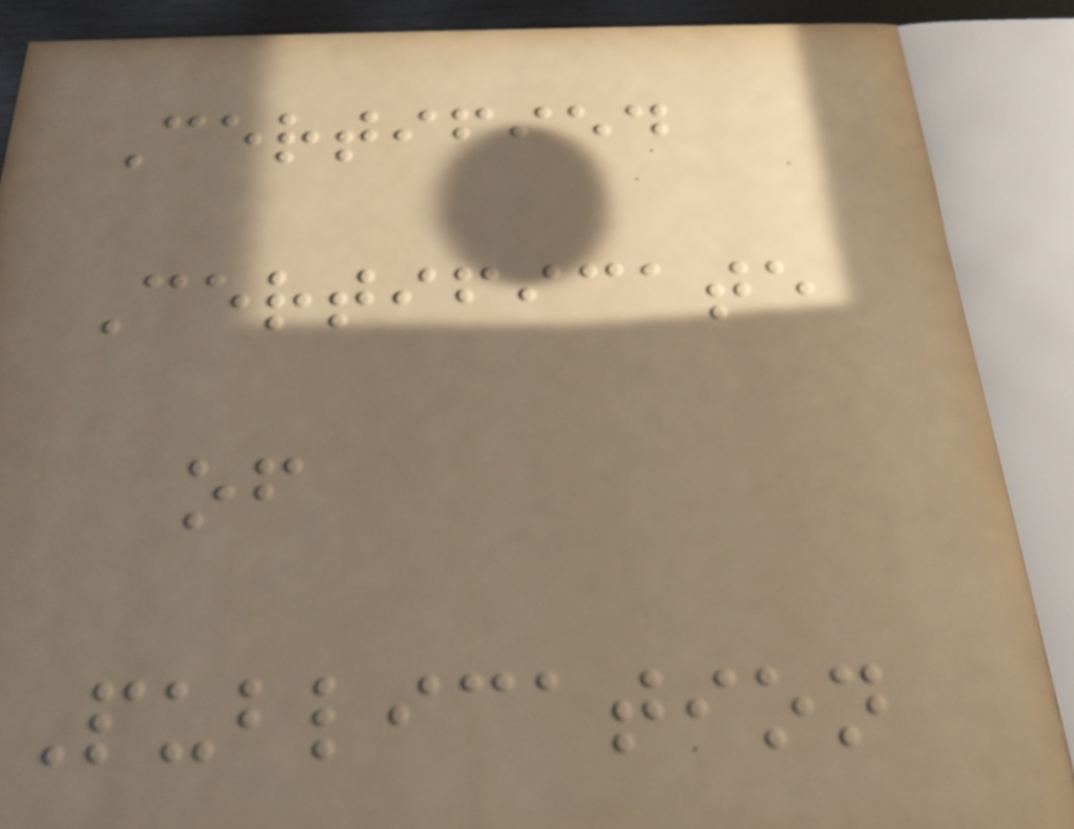Certified
Certificate
of
Publication
